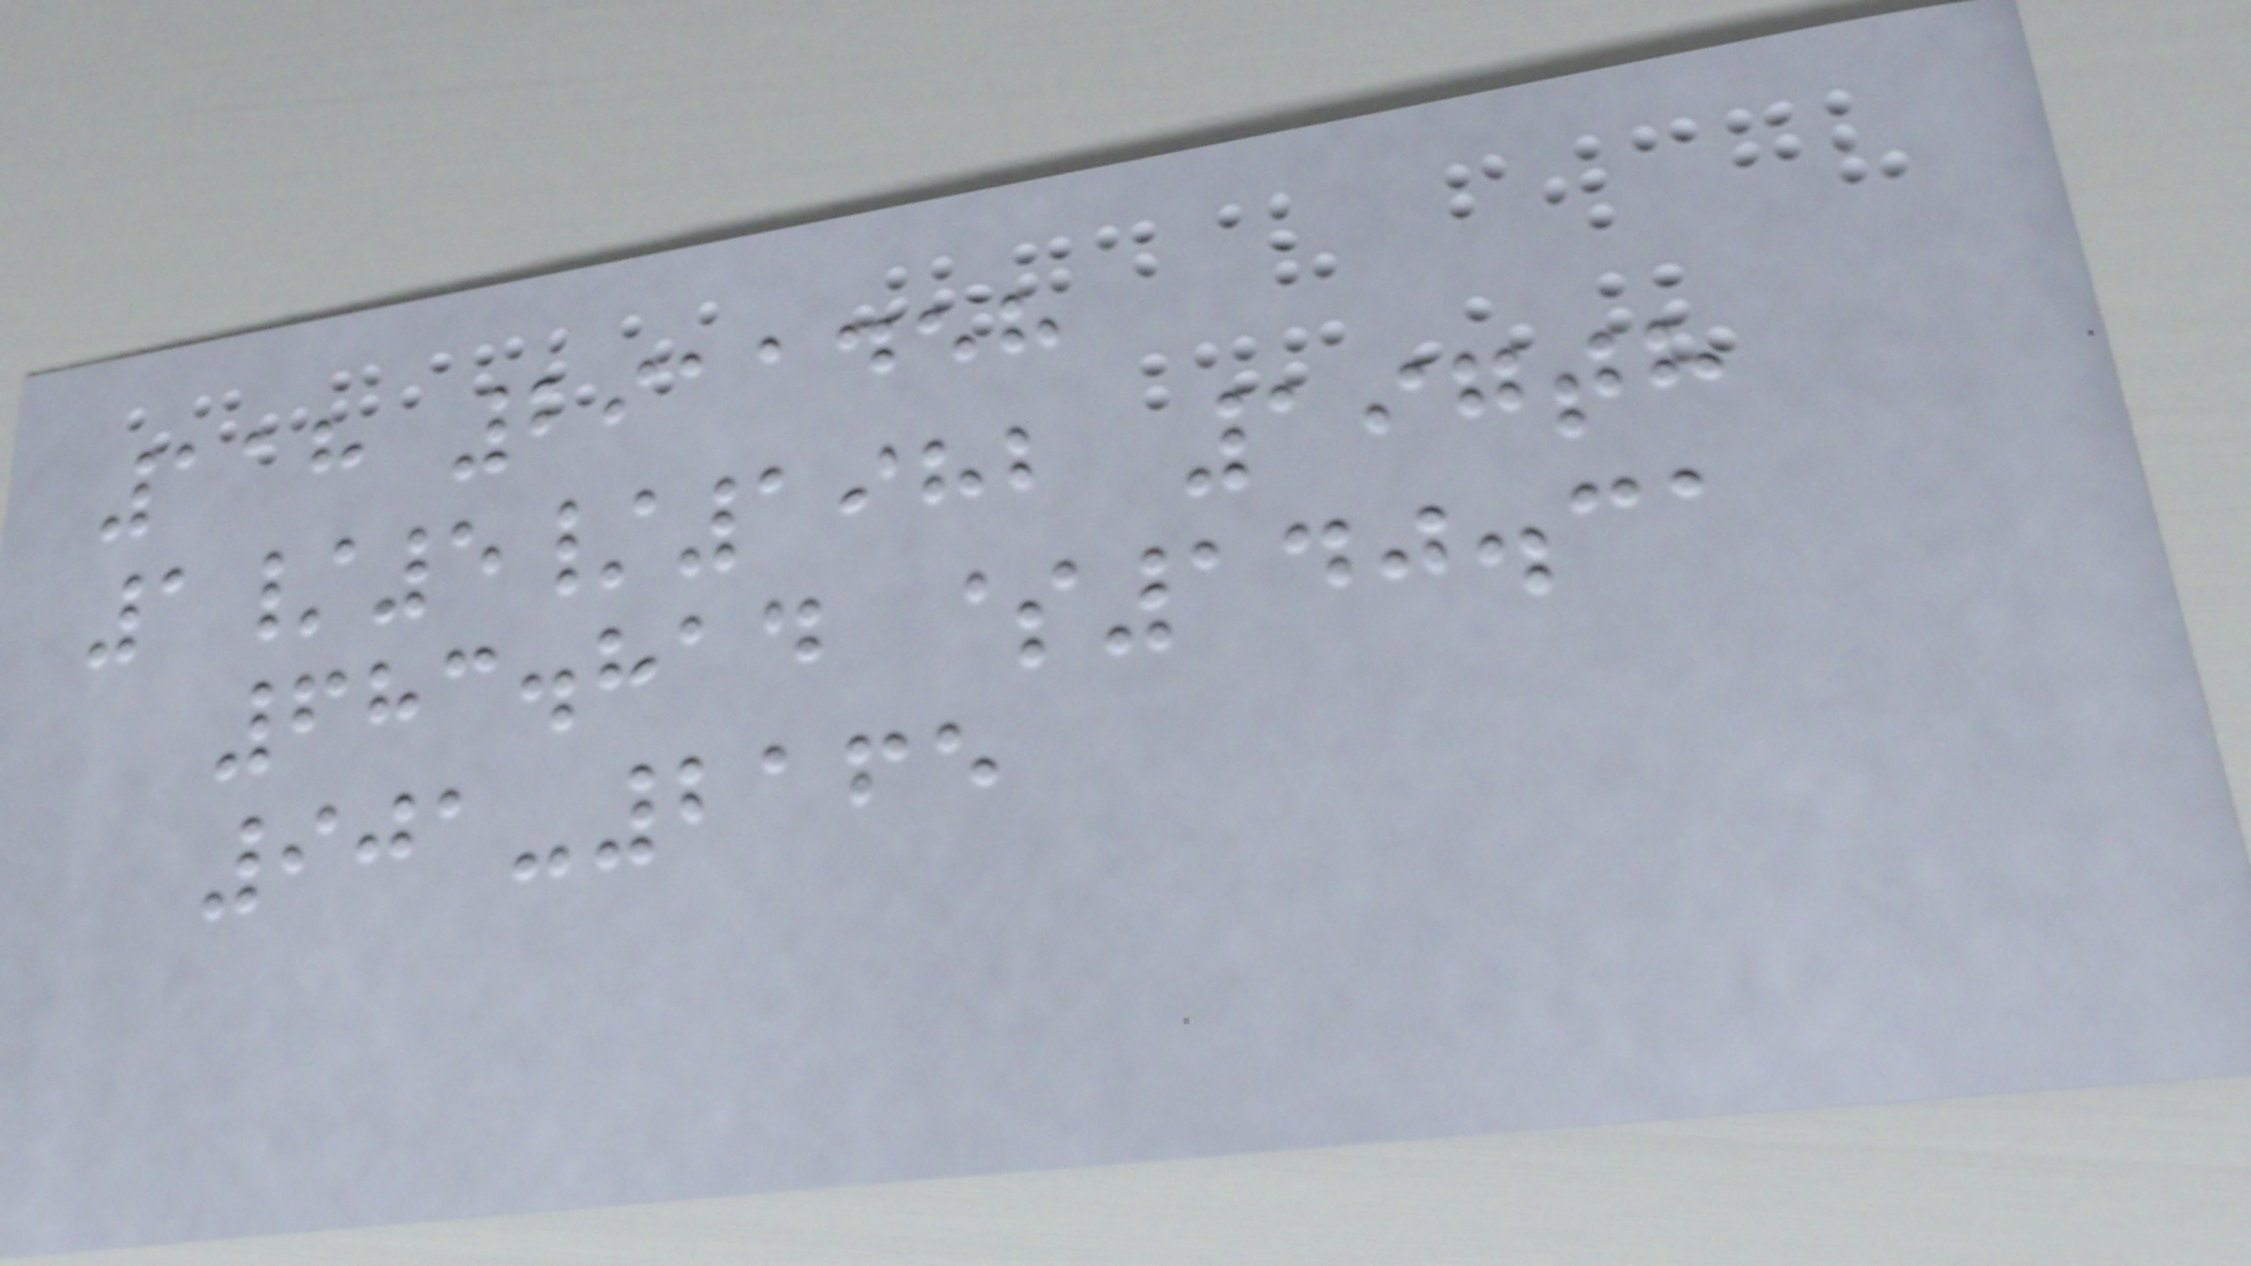118 2911458
1/5/1982 197th
683.814 $140.31
901-2165
